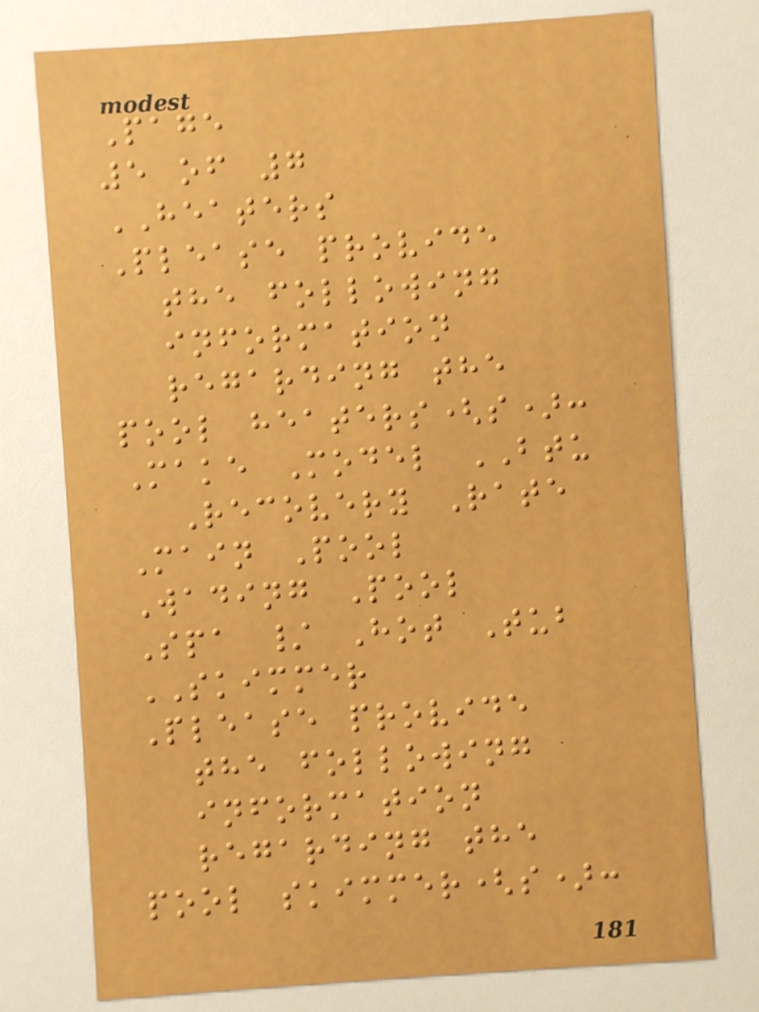Page
5 of 7
HEATERS
Please provide
the following
information
regarding the
pool heaters(s):
Make Model BTU
Recovery Rate
Main Pool
Wading Pool
Spa / Hot Tub
SKIMMER
Please provide
the following
information
regarding the
pool skimmer(s):
